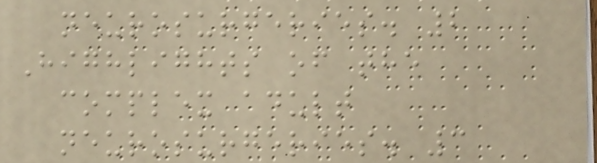neurosurgeries. 2
Highlights of the
complex adult
neurosurgeries. 3
